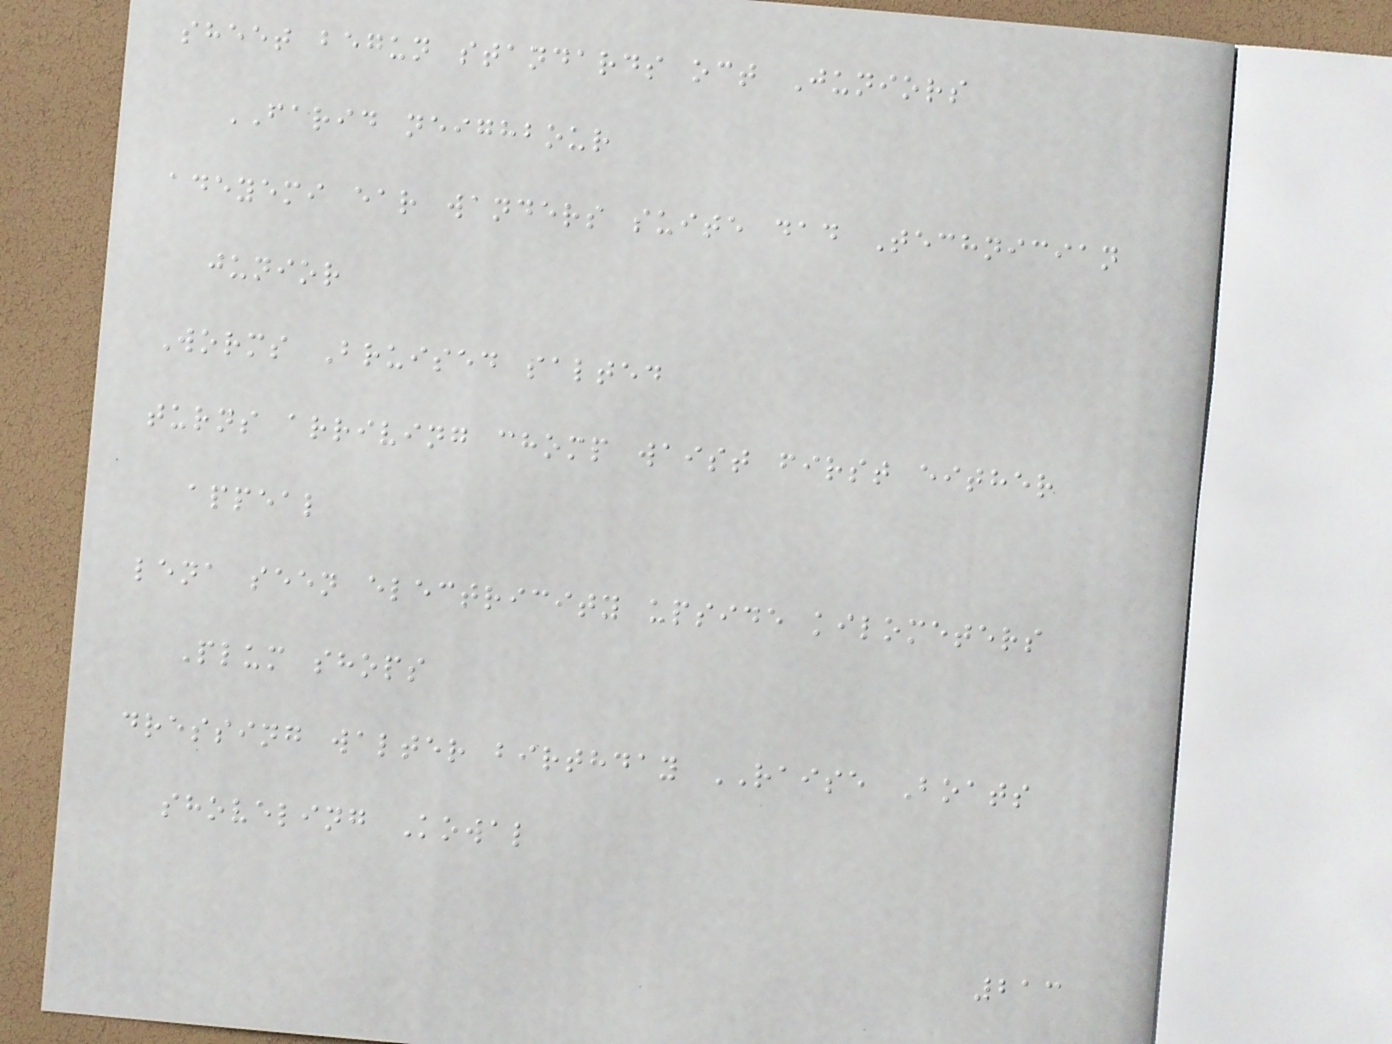sheet begun standards oct Juniors
FARID neighbour
adeyemi ear wanders suite dad Technician
junior
Worms Bruised salted
turns arriving chomp waist first either
appeal
lena seen electricity upside kilometers
Plum shops
dressing walter birthday RAISE Boats
shoveling Kowal
213
